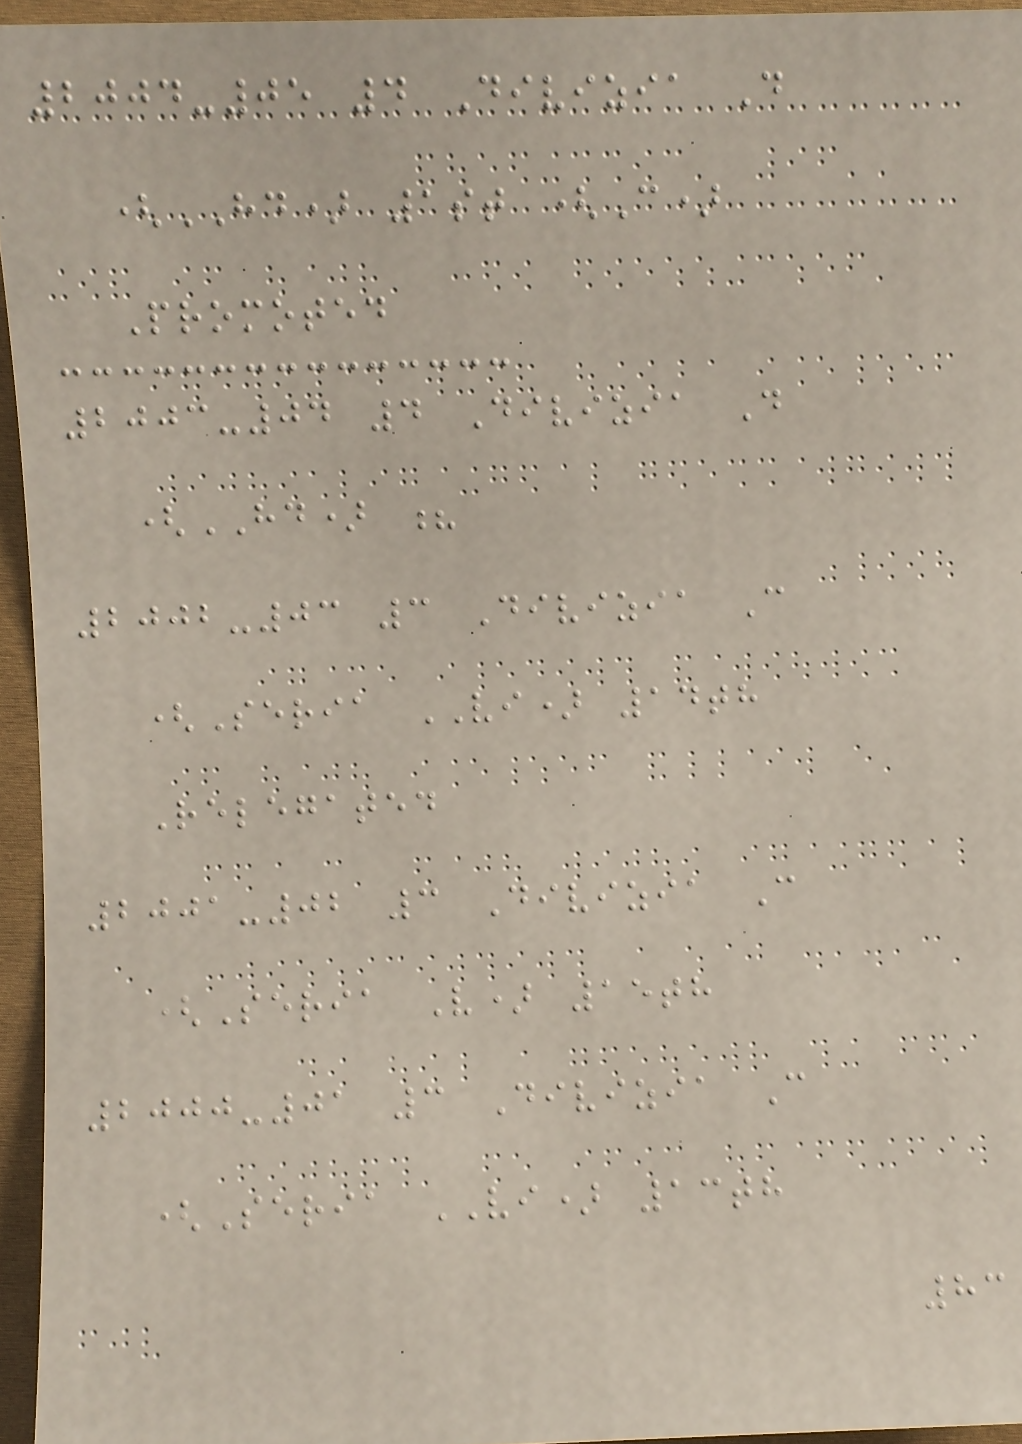2004-05 4 Divizia D
(HD) 1st (C)
Promoted
2003-04 4 Divizia D
(HD) ?
2002-03 3 Divizia C
(Seria VI) 14th
Relegated
2001-02 3 Divizia C
(Seria V) 15th
2000-01 3 Divizia C
(Seria VI) 13th
83
